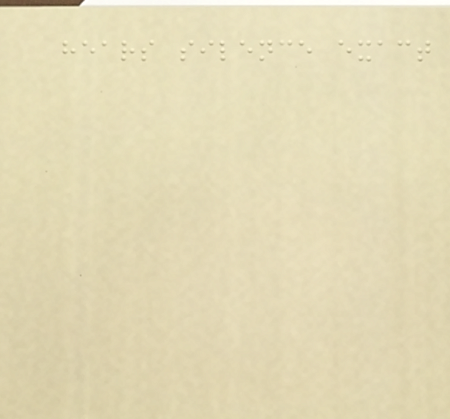hears silence exact
